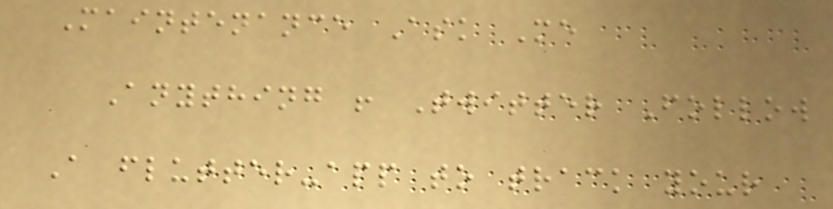Maintenance Ask Me
Anything ! Twitter Follow
A flutter-app to track your
